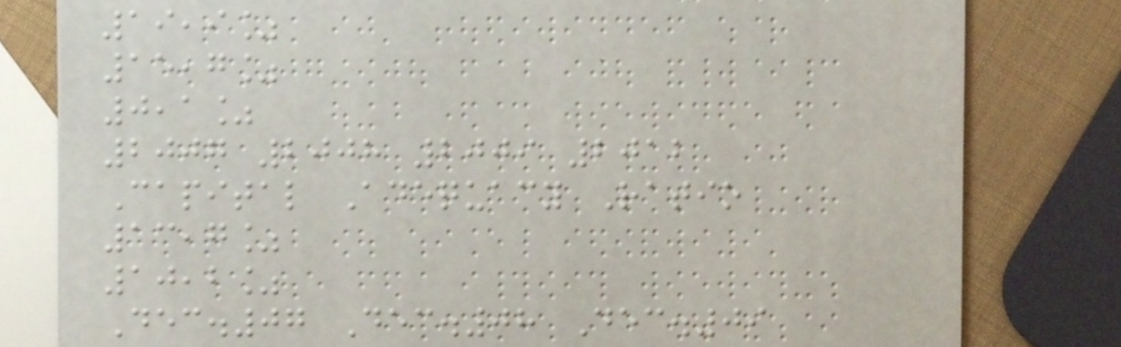19,9%
15,7%
0,1%
2007 2008 2009 2012
Capital Adequacy Ratio
13,7%
10,2%
Dec.07 Dec.08 Dec.09
